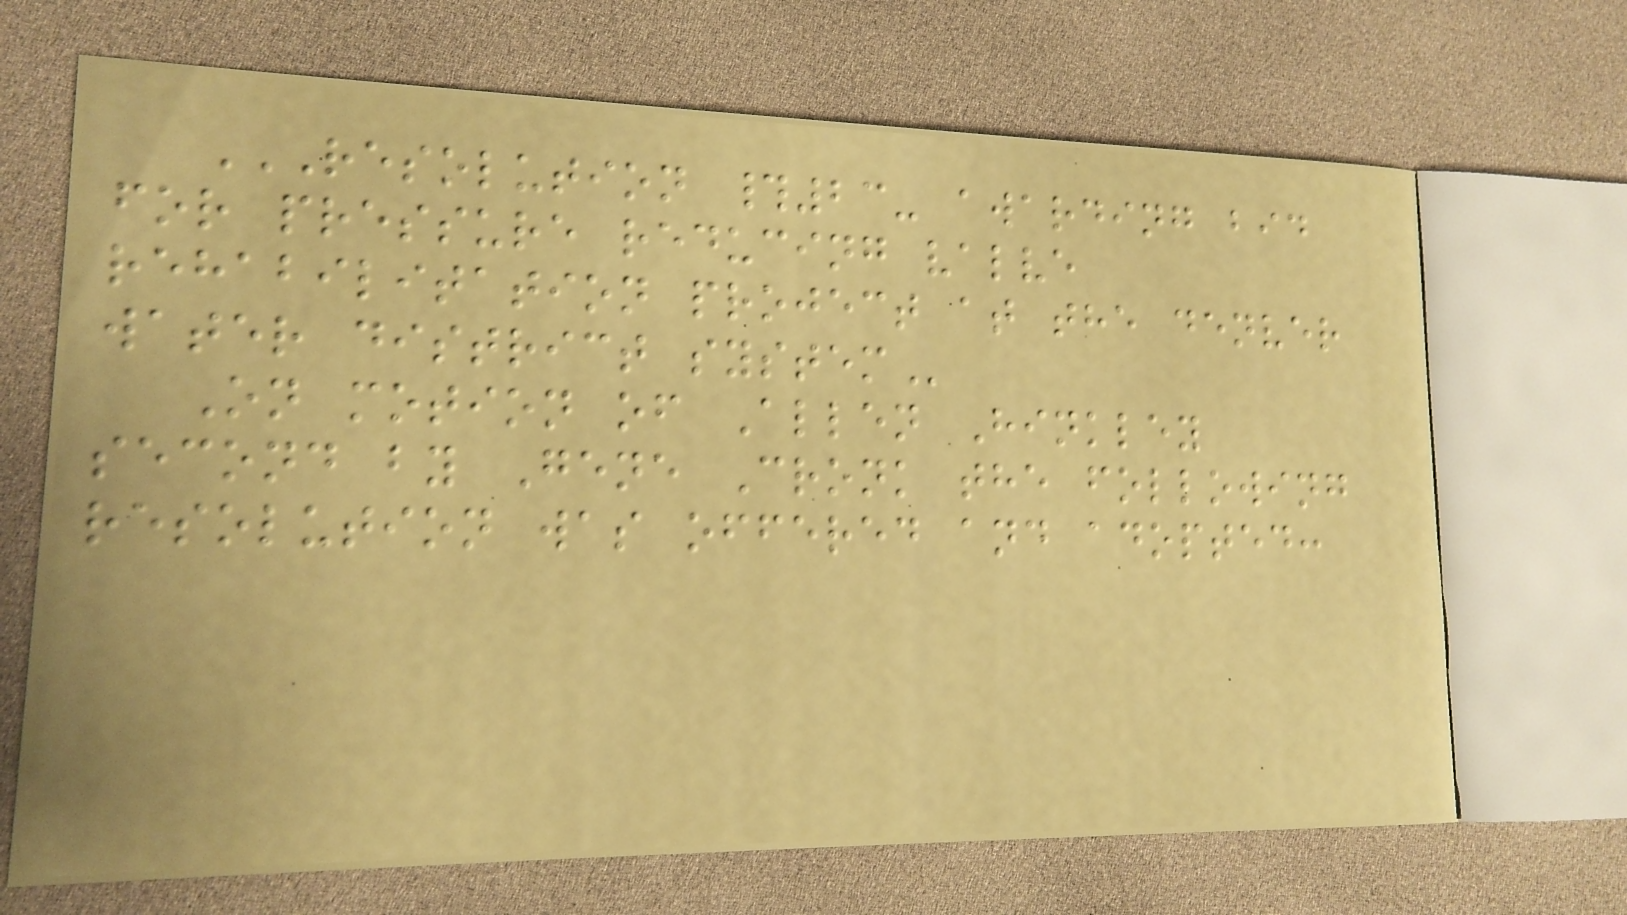RESOLUTION #23- AWARDING BID
FOR PRESSURE REDUCING VALVE
REHABILITATION PROJECT AT THE DENVER
WATER DISTRICT SYSTEM
On motion of Allen Hinkley
second by Gene Cronk the following
resolution was offered and adopted:
